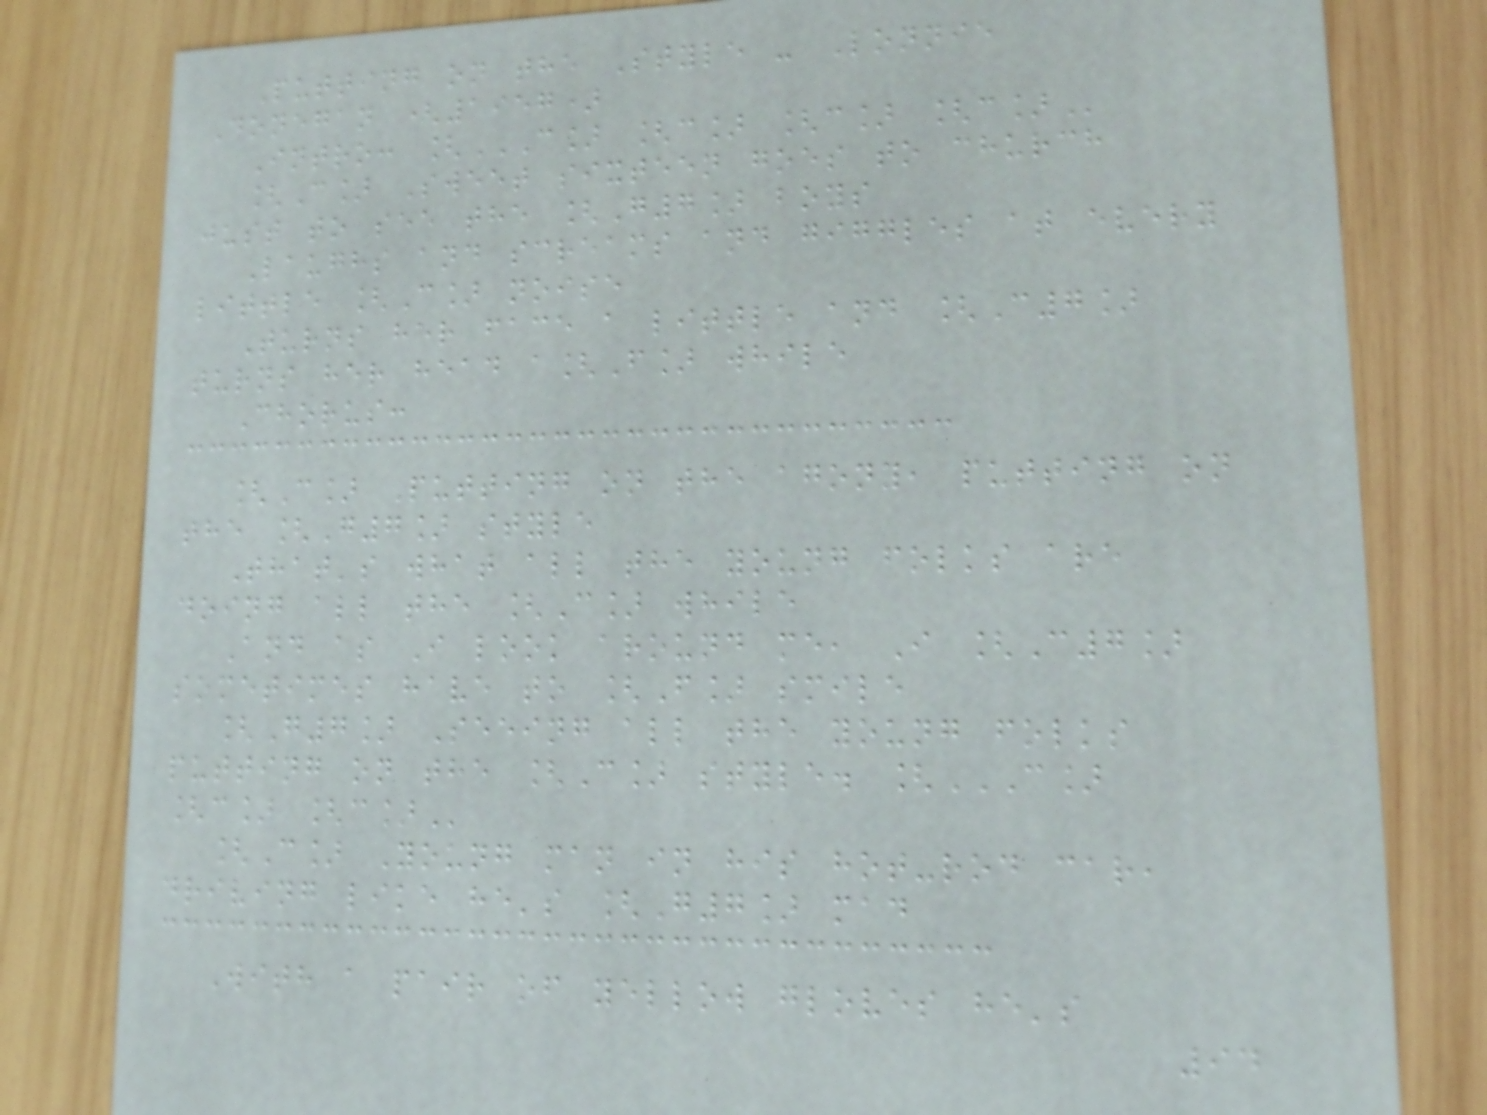Putting on the Style - Lonnie
Donegan (1957)
Intro: [C] [C] [C] [C]
[C] Sweet sixteen goes to church
just to see the [G7] boys
Laughs and screams and giggles at every
little [C] noise
Turns her face a little and [C7]
turns her head a[F] while
Chorus:
[C] Putting on the agony, putting on
the [G7] style
That's what all the young folks are
doing all the [C] while
And as I look around me, I [C7]
sometimes have to [F] smile
[G7] Seeing all the young folks
putting on the [C] style. [C]
[C] [C]
[C] Young man in his hot-rod car,
driving like he's [G7] mad
With a pair of yellow gloves he's
94
